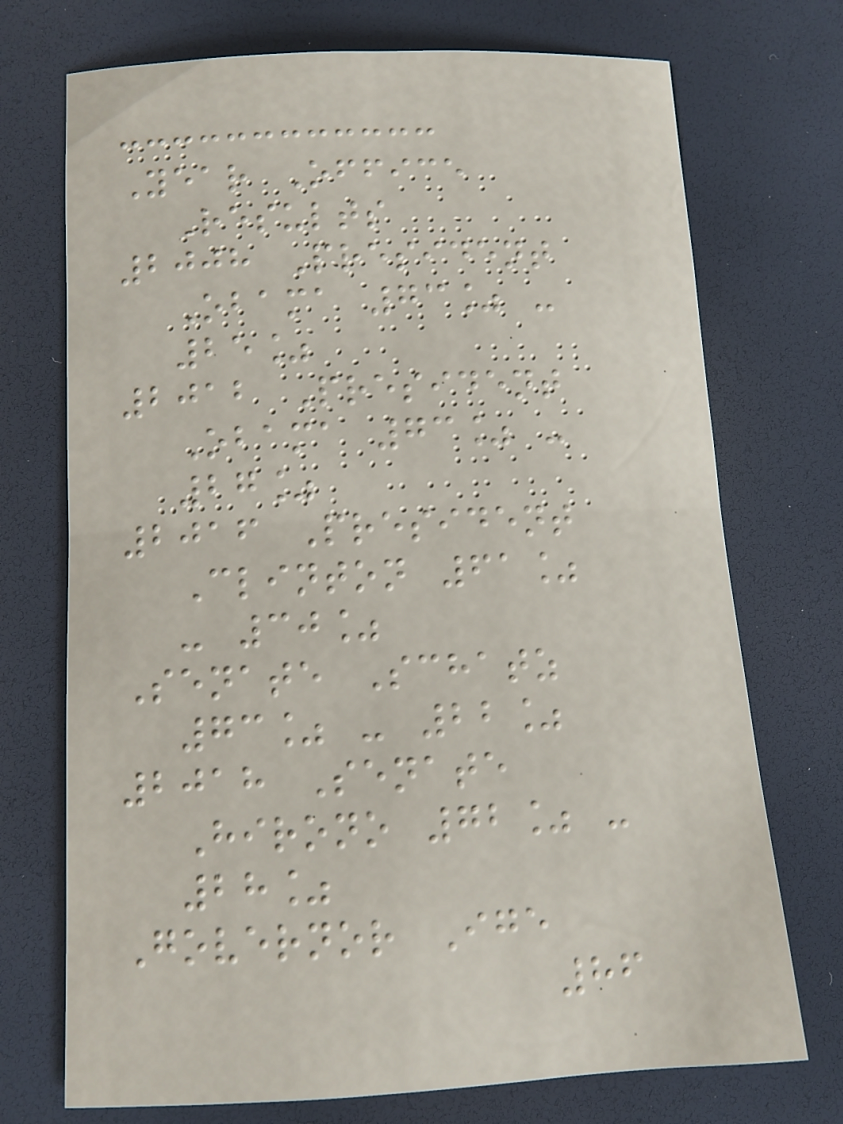Year Office
Results
2008 President
Obama 73% -
25%
2012 President
Obama 73% -
27%
2016 President
Clinton 61%
- 30%
Senate Schatz
73% - 22%
2018 Senate
Hirono 72% -
28%
Governor Ige
86
